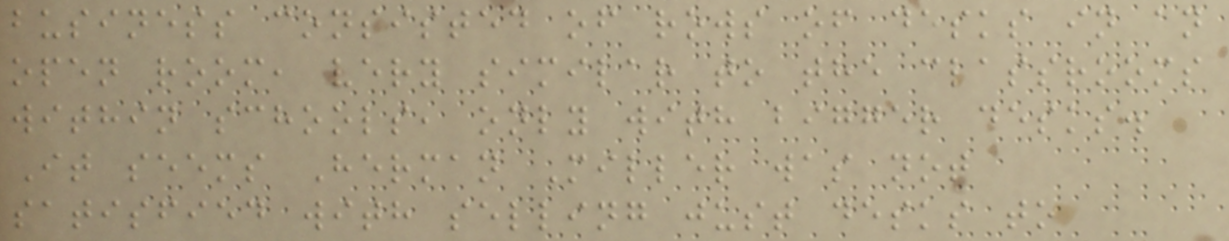business consisted of rows of desks in an
open room, very similar to the classrooms
within schools, only with bigger desks.
It seems Herman Miller was not
satisfied with selling just desks to
